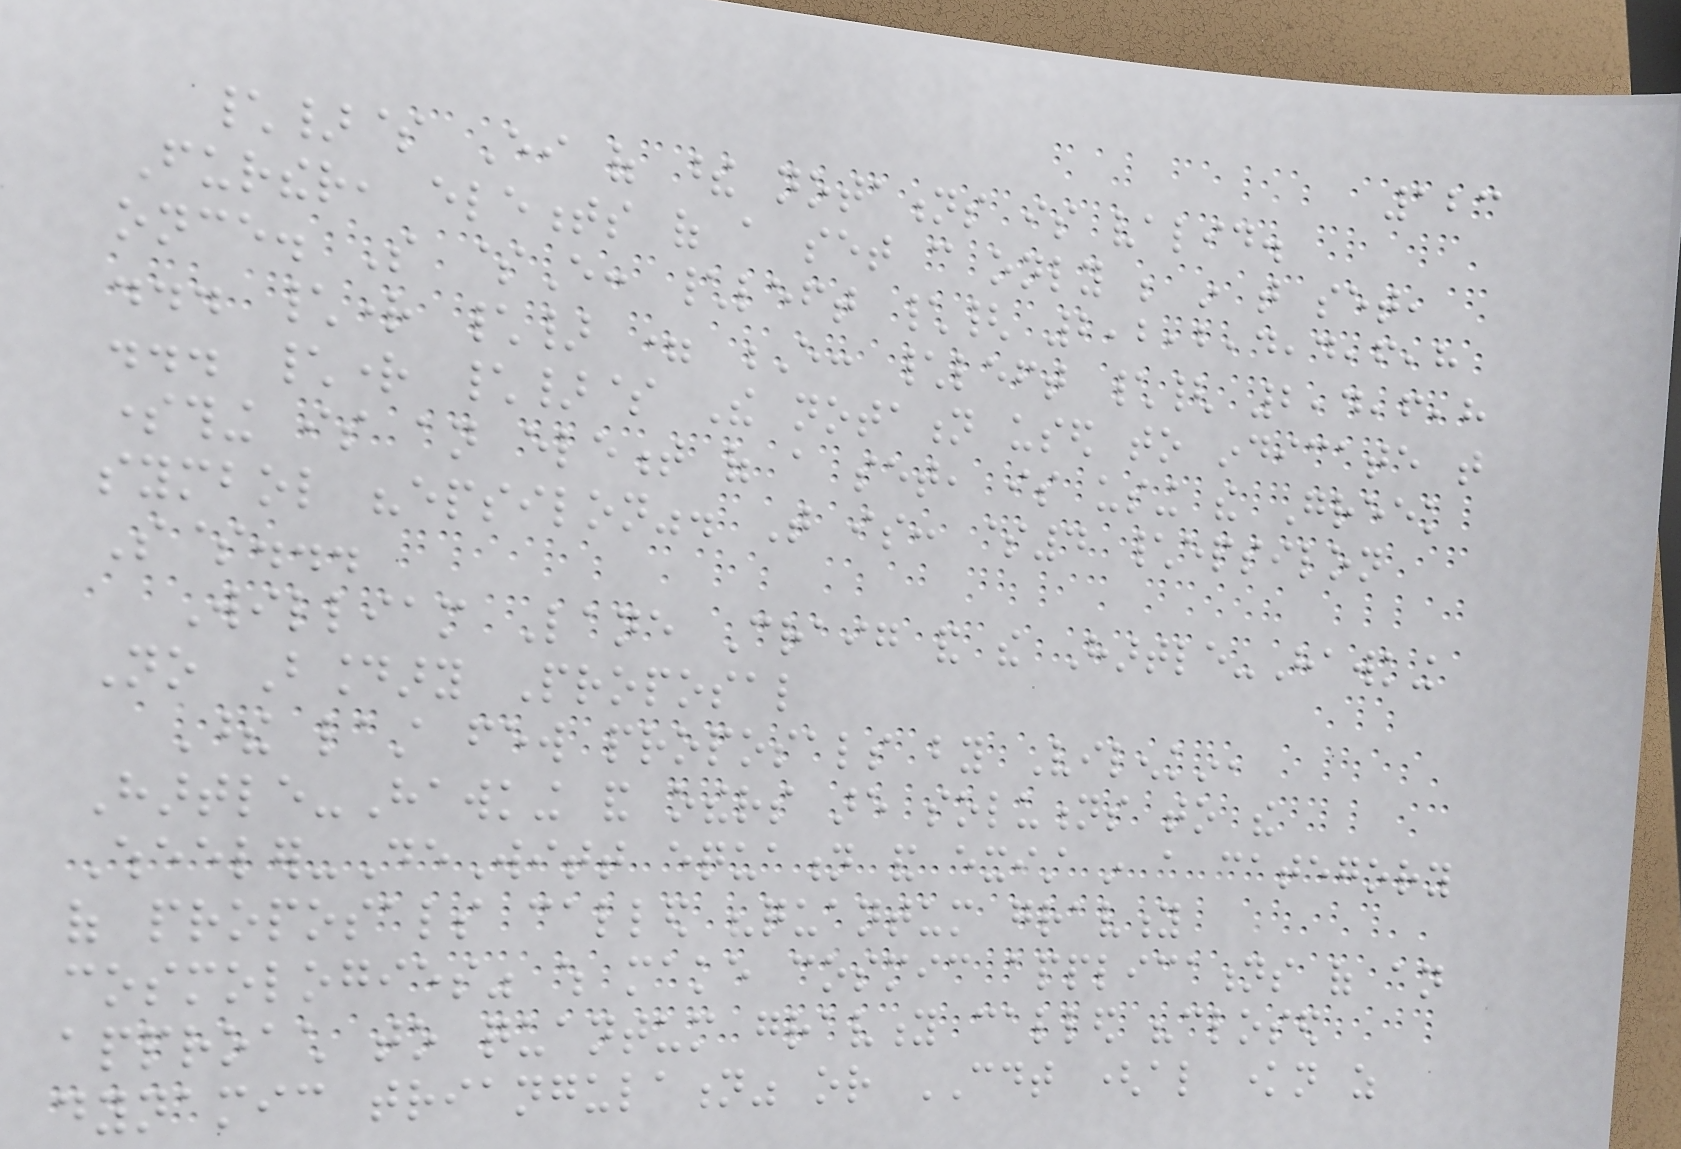123
\}$ Either of these notations is valid.
Further, elements of a set can only be in that set,
once. So $E: \left \{ 2,2,2,4,4,6,8
... \right \} = E: \left \{ 2,4,6,8
... \right \}$ The notation used to indicate that
something is an element of a set, is using the Greek
symbol "epsilon". That is: $4 \epsilon
S$...
William Lane Craig and the Hartle-Hawking
No Boundary Proposal
These last few proposals by Vilenkin,
Hartle-Hawking and others are solutions to the
Wheeler-DeWitt equation and exist in a category
of proposals called "quantum gravity
cosmologies" which make cosmic applications of an
approach to quantum gravity called "closed
dynamic triangulation" or CDT (also known as
